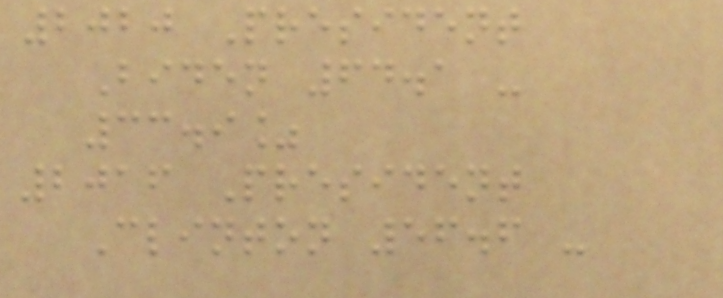2020 President
Biden 64.1 -
33.9%
2016 President
Clinton 56.6 -
